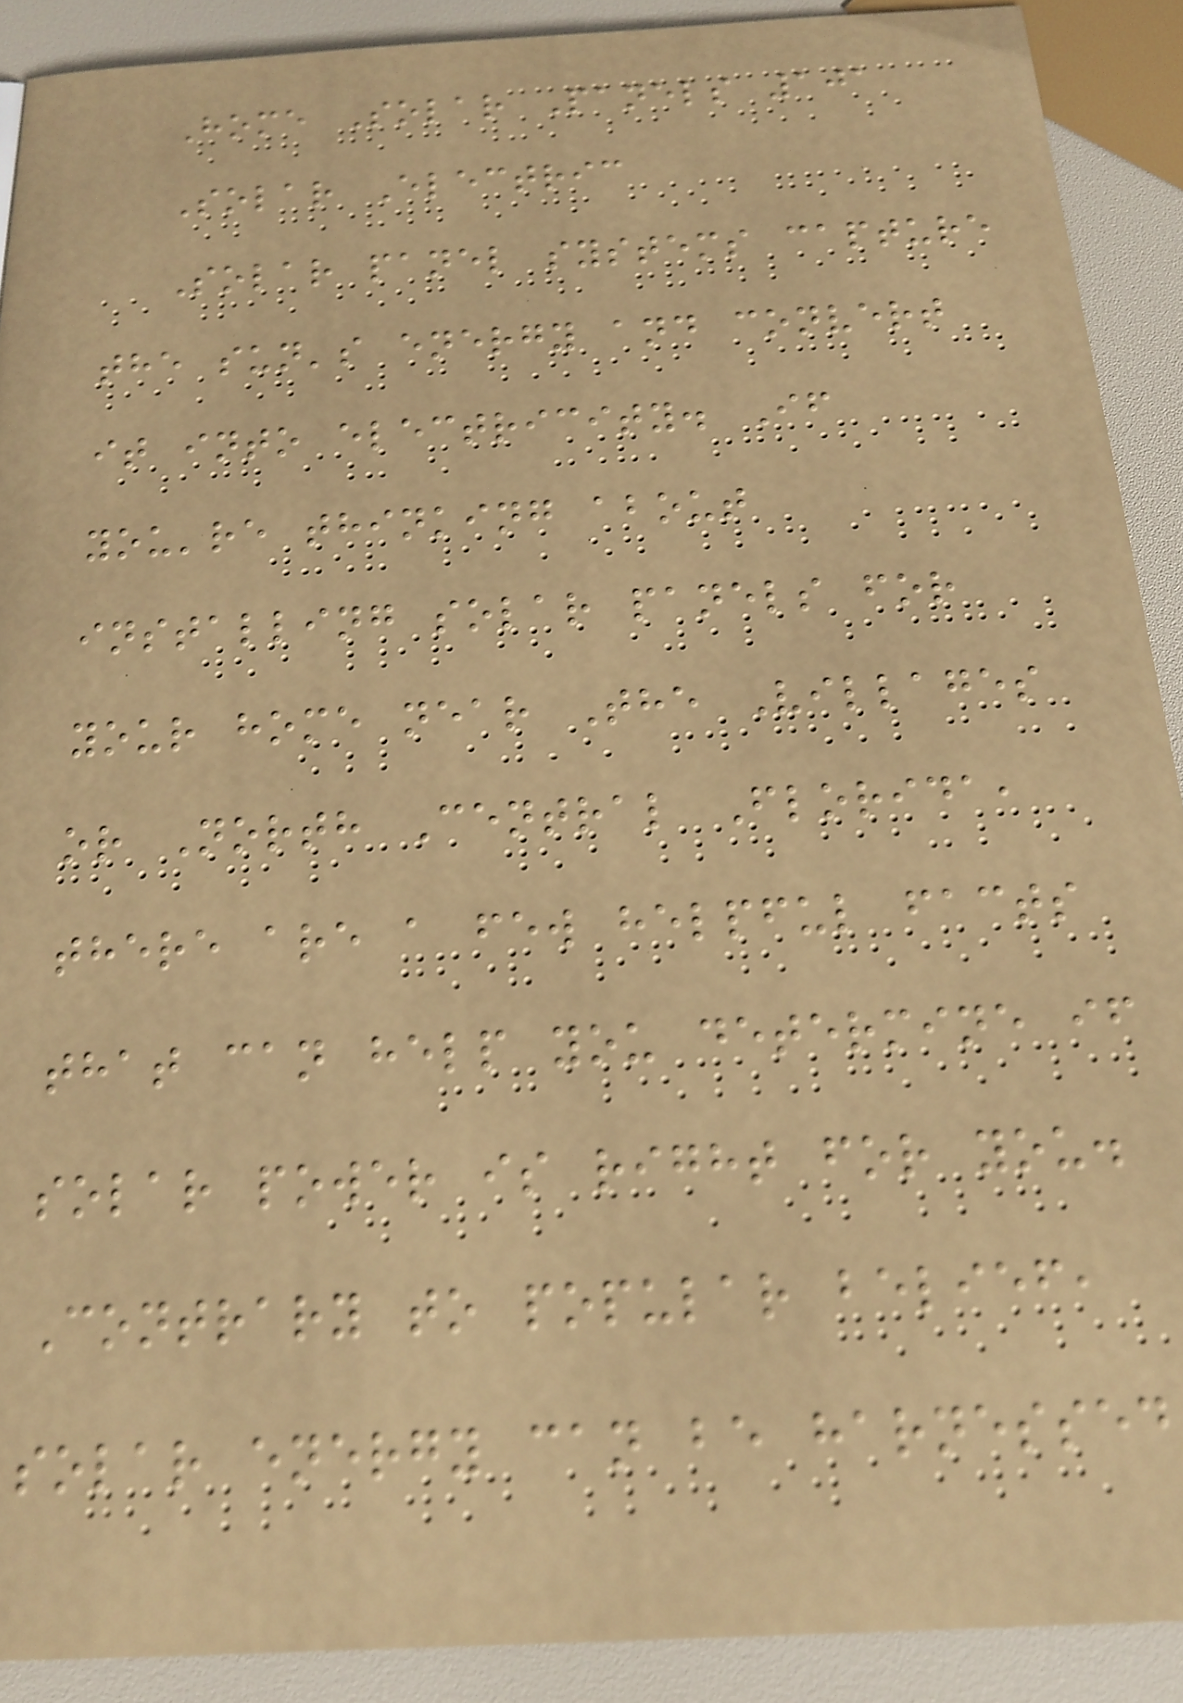Home Solar Panels 101
Solar Electric
Solar panel systems capture
the sun's energy and convert
it into electricity. If
you're thinking about
installing solar panels for
your home near The Villages
or North Central Florida,
there are a few helpful facts
that can help you determine if
solar power is right for you.
Contrary to popular belief,
solar energy can be harnessed
